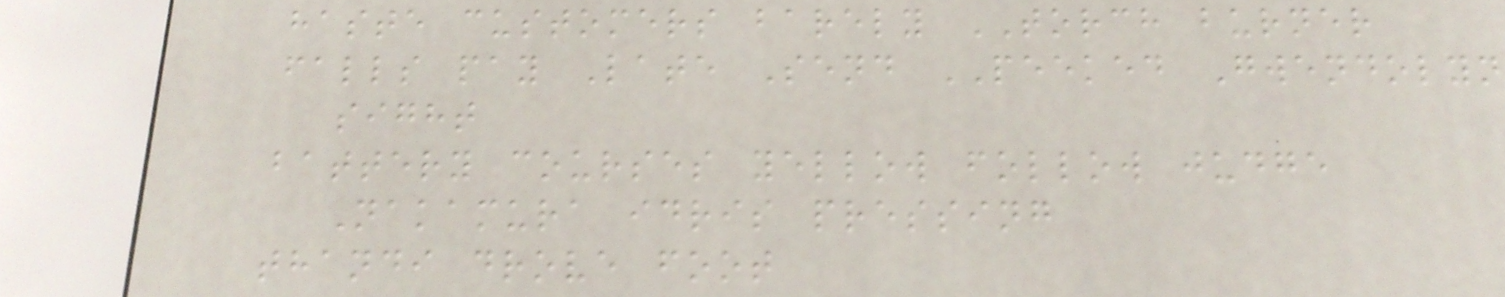haste customers barely TORCH burner
falls pay Late Send PEEKED Gwendolyn
sight
battery courses yellow follow judge
Nakamura idris pressing
thandi drove foot
